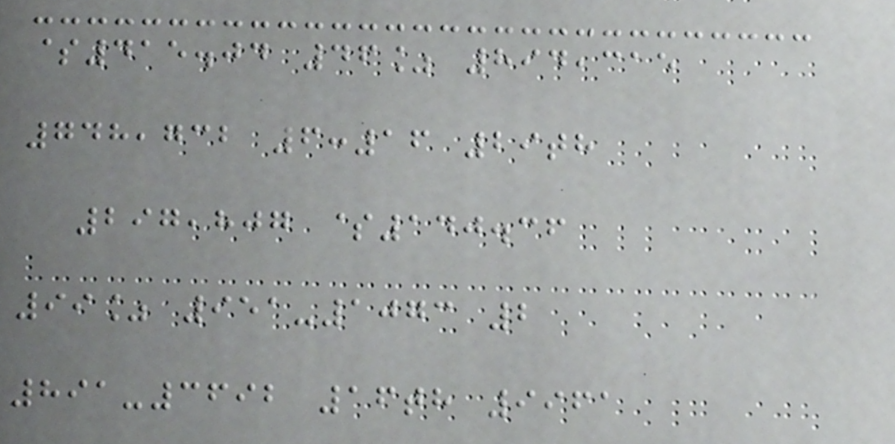$415.04 46% 894,315
748,732 6:16 29th
297,807 $140.36
99% 951-1073 2
891-3692 16th 9961
